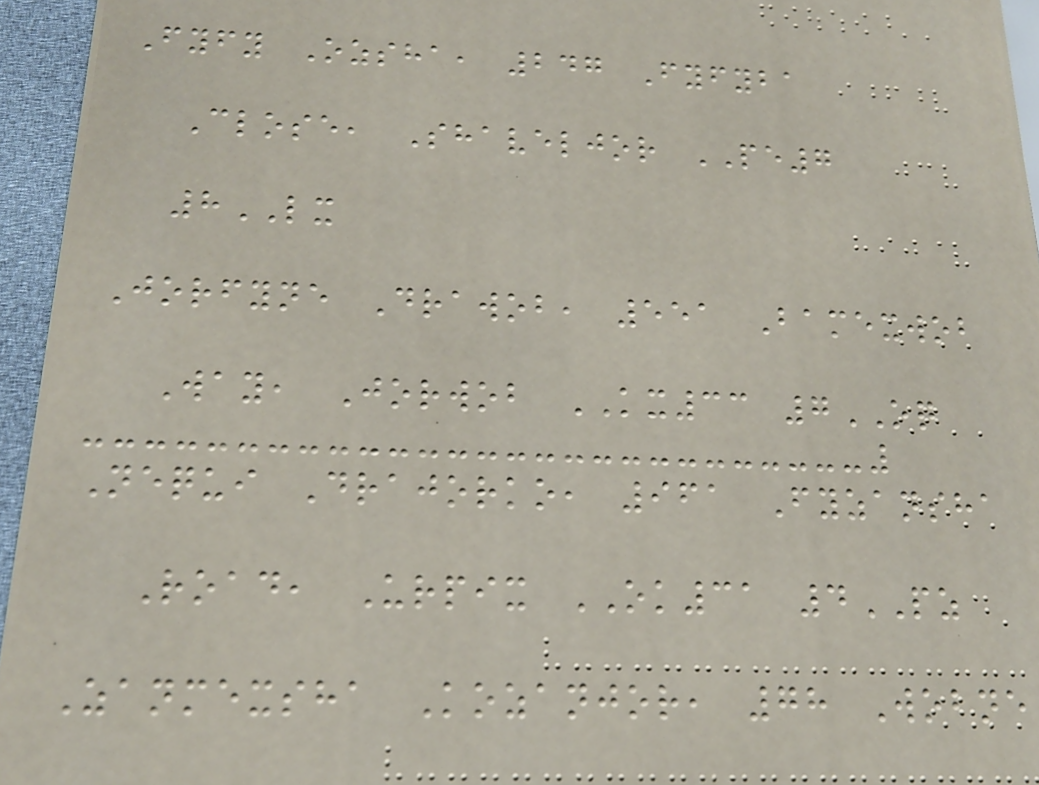Fyfy Ozsha, 247 Fyfyba
Close, Shaveljor PE7
8LX
Jorfyne Drawob, 551 Bamexwob
Way, Jorwob KX33 7OQ
Nequi Drajorko, 961 Fyzansha
Road, Urpix OK31 4PZ
Zanmexsha Kozanjor, 78 Wobne
